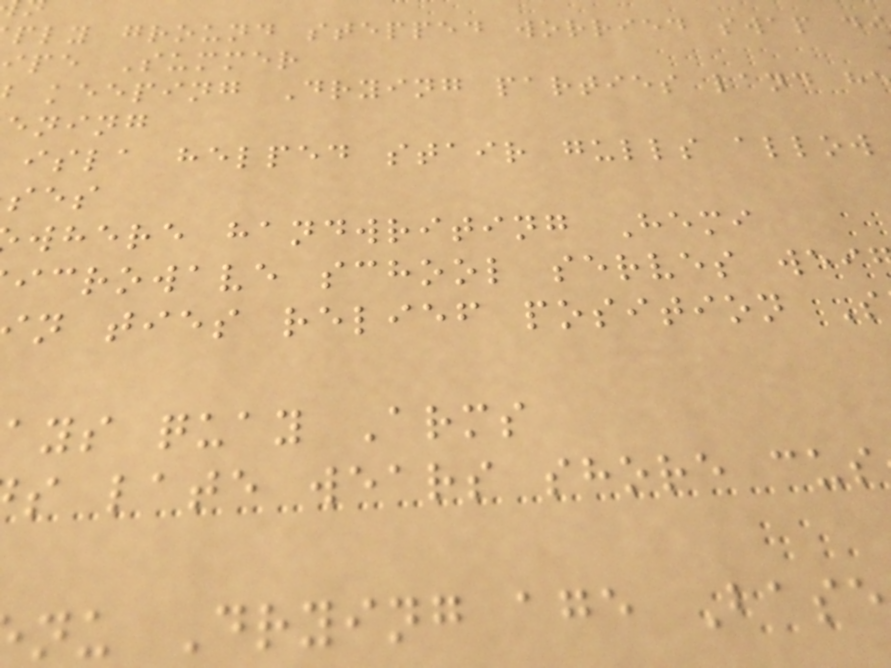ply ground stepped worried swap di
pe Summer
keeping Drying parties land h
ening
isla helped stair gulls allow
where handwriting Hemi
icrowave school serves wei
n ties relief position S
ays quay Arms
s late wears shore cus
nu Drying age Base
